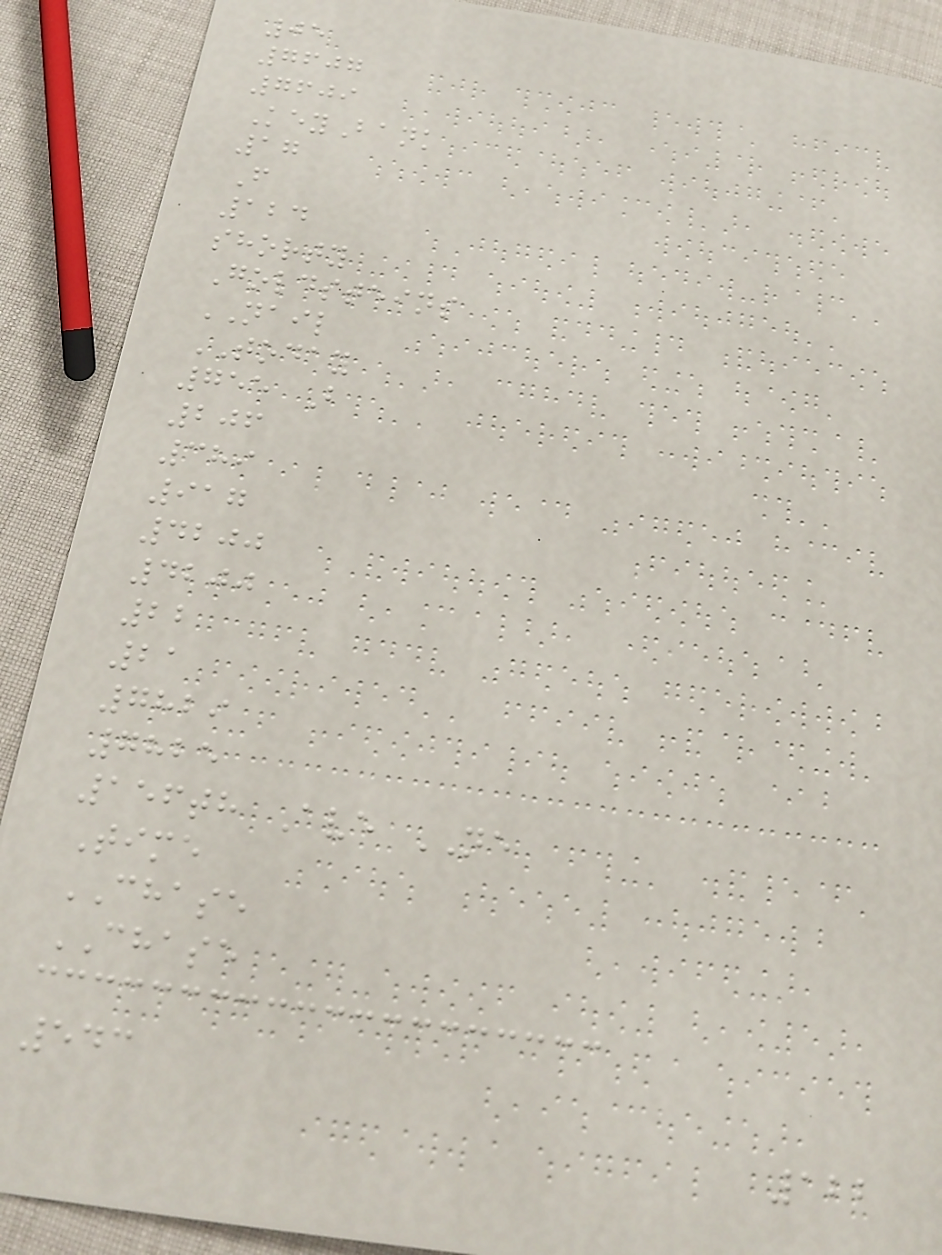05
7607
7609
KeyBank
17
F
124
shorty
Goldsteins
NAIL
TODAY
755 B
206
389
917
4200
4200
22
21
7829
7825
156th Ave NE
Time
CHASE
CHASE
543
122
